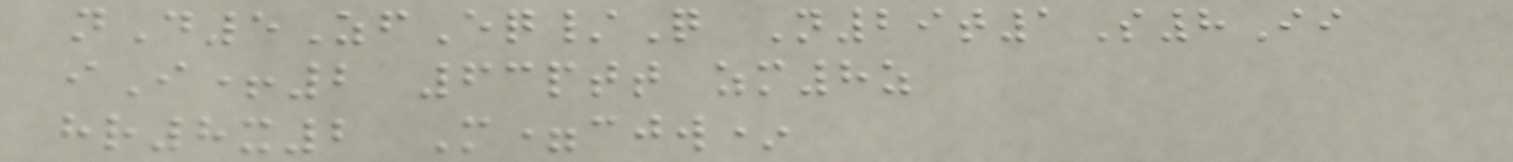nD5ZfEq/Q N29t1S8Ii
iI+2 63ptt zm8z
hr8x2 M=cjw*
